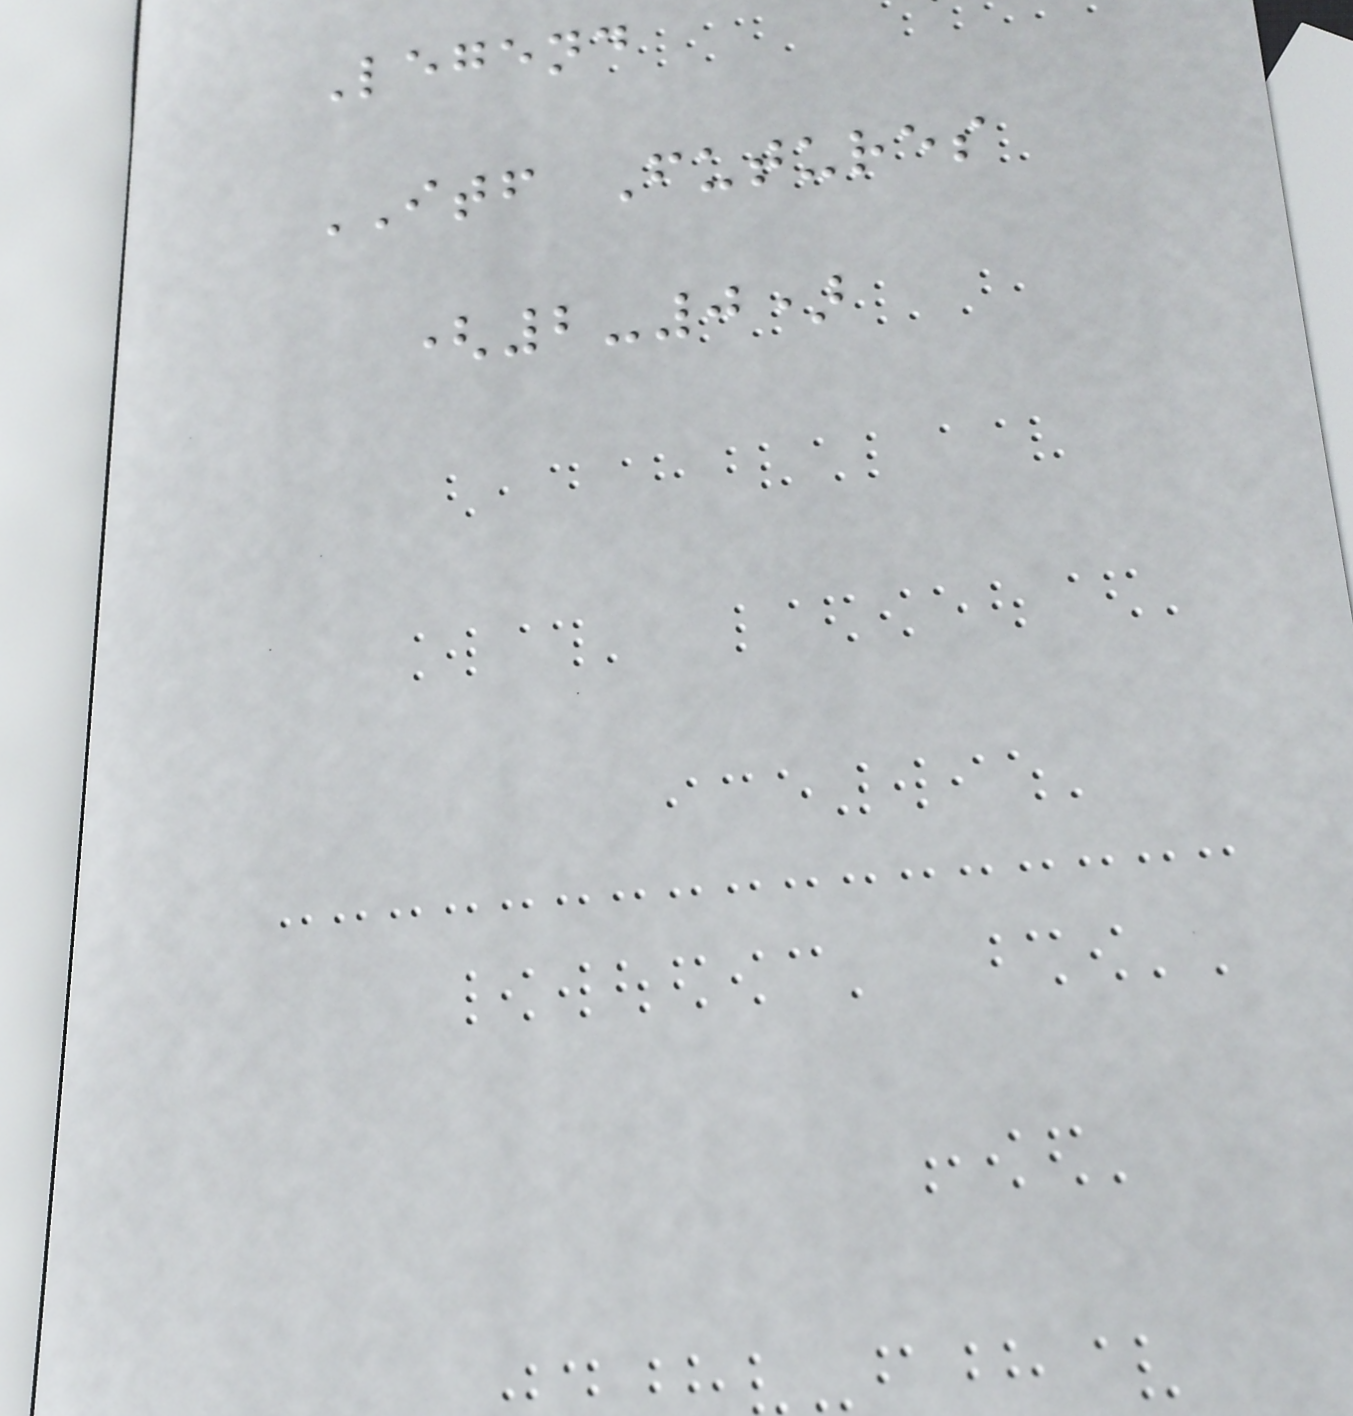Legend
ITF Futures
(2-0)
